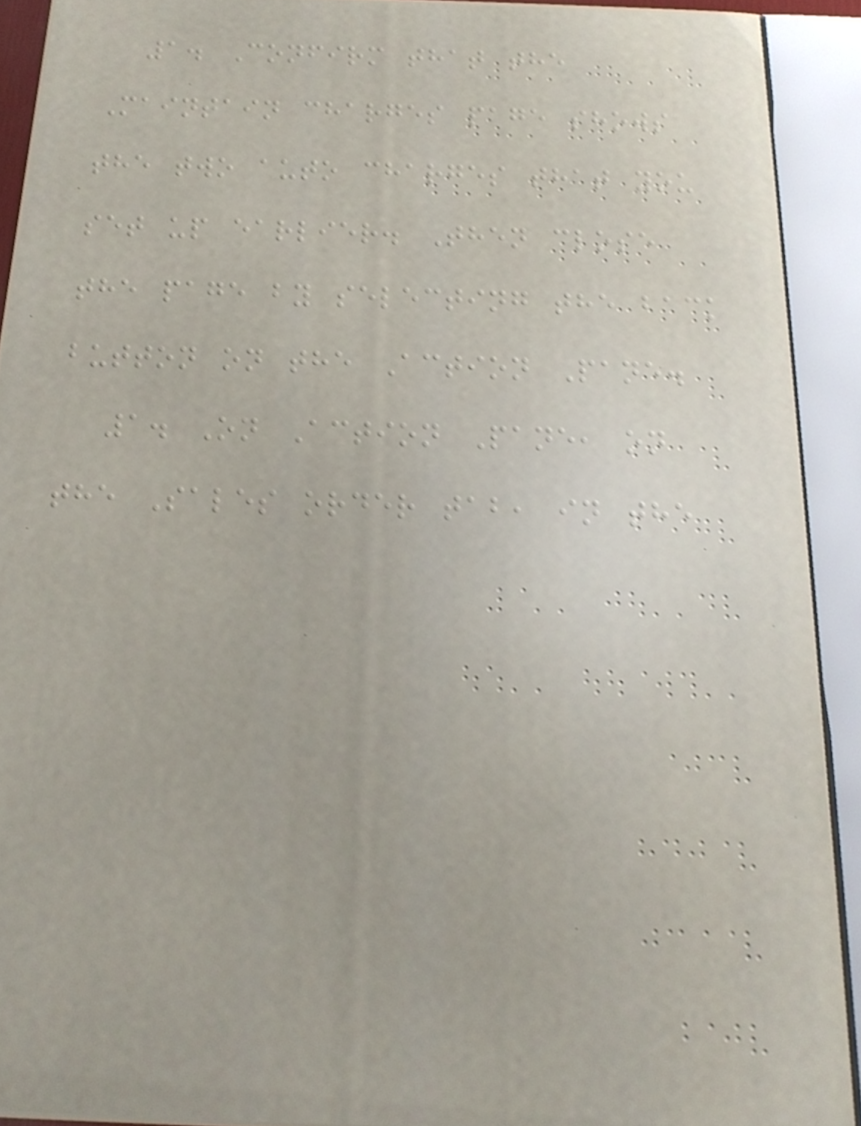1. Confirm that the
Maintain charges page shows
the two auto charges that you
set up earlier. Then close
the page by selecting the back
button on the Action Pane.
1. On Action Pane, on
the Sales order tab, in the
